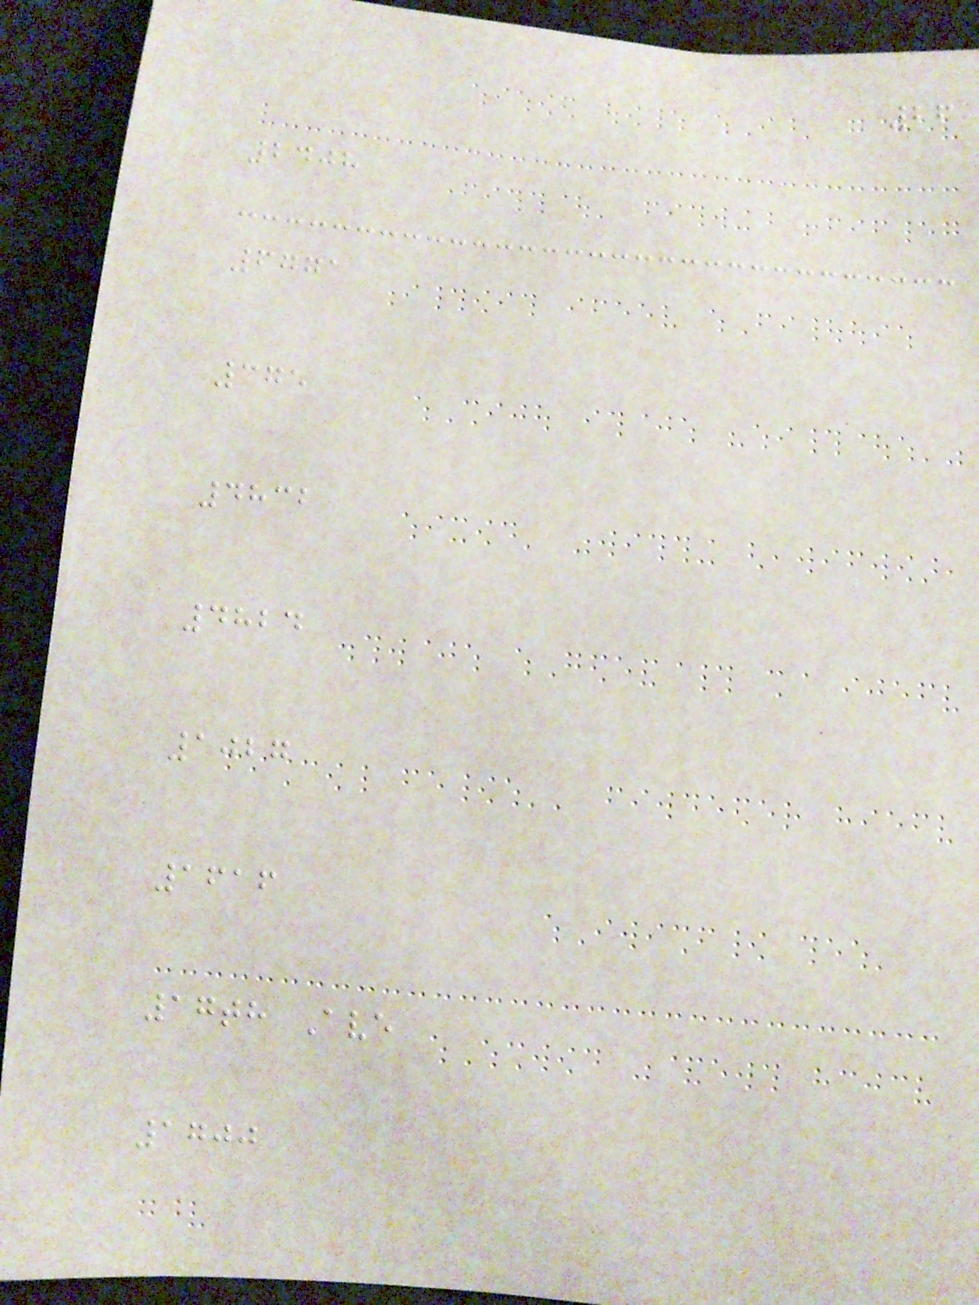26
2408
6771
375
4832
4824
1027
1616
17th Ave
1700
